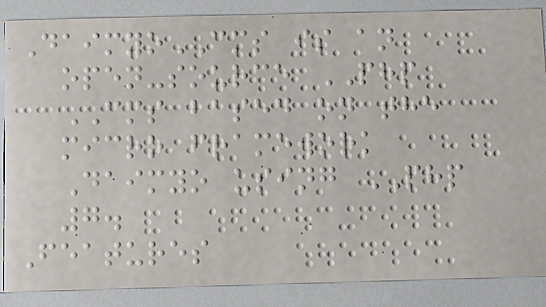DaimyoCMS is an
open-source PHP
CMS based on the
micro framework
Daimyo using PHP
7.
Features
